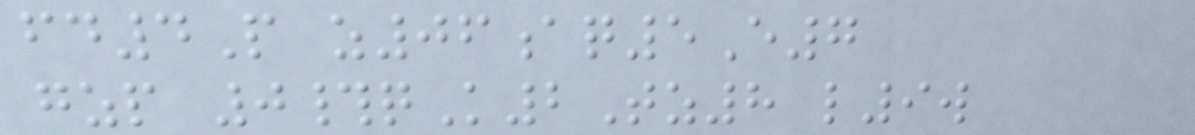fd4P z06aq5E7
gzp 0#qK2Tz8 l9w
